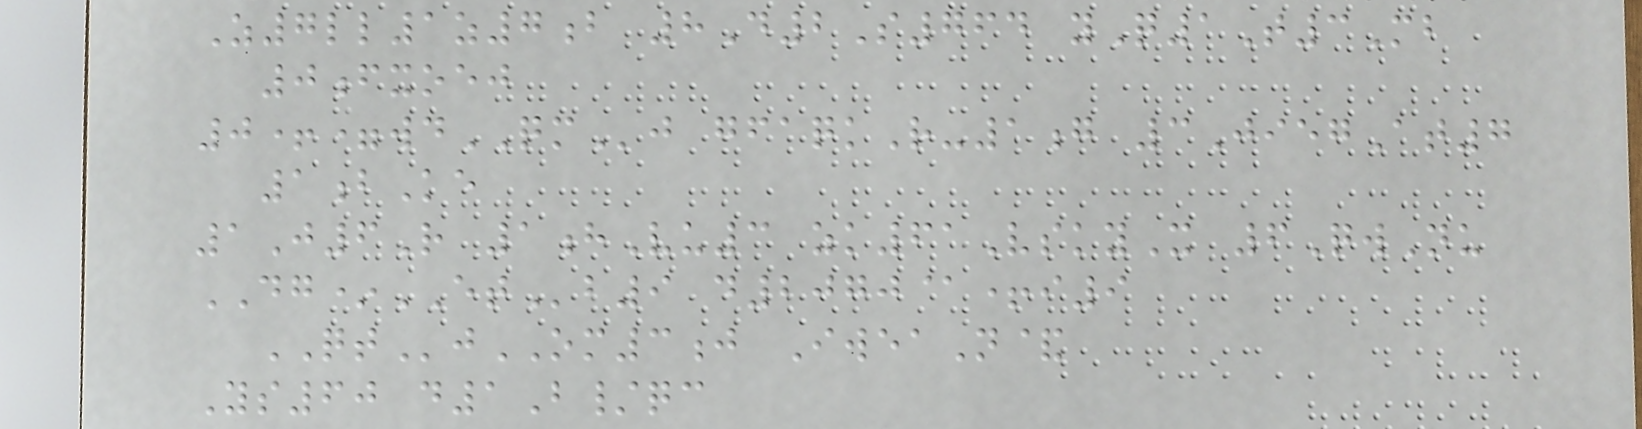Z7ll1z7b 8D2S764 yQ1T3Mb
0fxoej
0+=wdQMj gfaqkR-1g 3JiegAt7
1bKe
1J6R 1hVu3 zk61VskyX 6QwNu
DG*ETb9 d2070@+i9
QTjOM3j IweaN&
Ys60 d1B/qc
